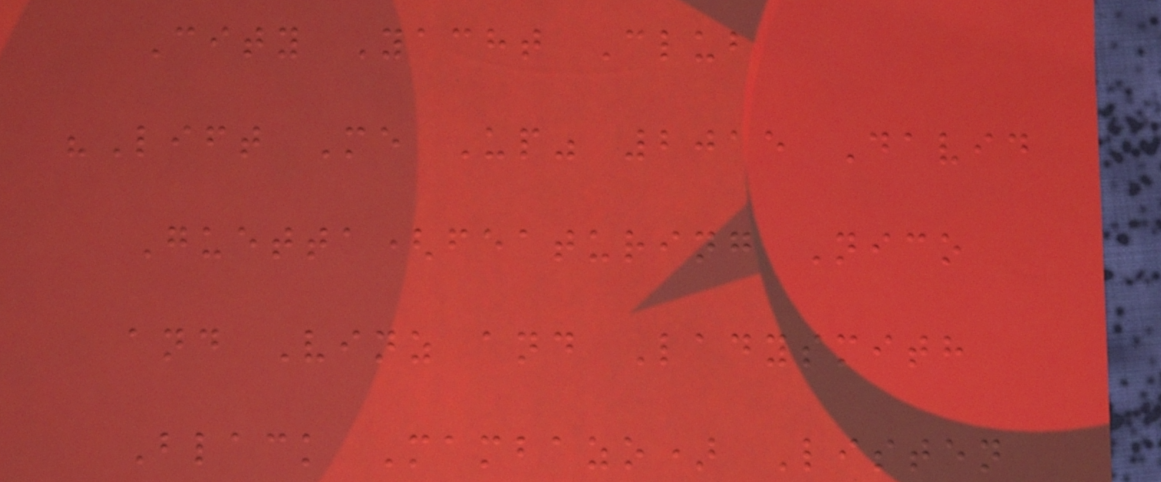City Yacht Club
"Lift Me Up" 2015 David
Guetta(featuring Nico
and Vinz and Ladysmith
Black Mambazo) Listen
